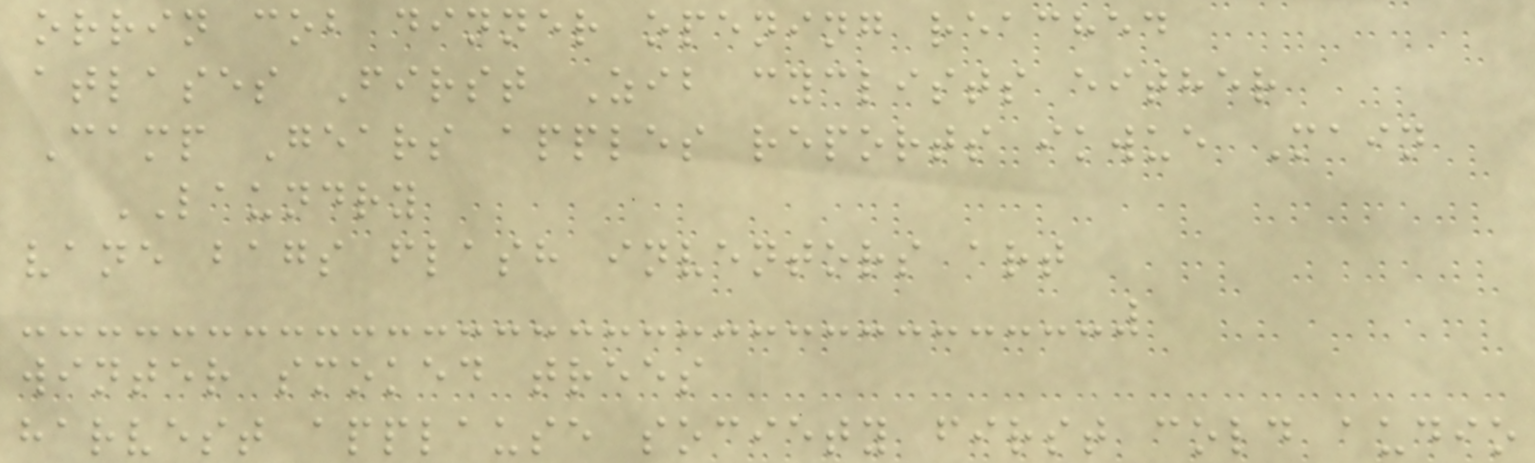orrin cob dinner opening reached
atlases First Zib cyclists either
Camp Gears apples reports ikwue Main
LAUNDRY
vane bags flash inventors art
winter smoked trees
harvest applause society first cold audio
